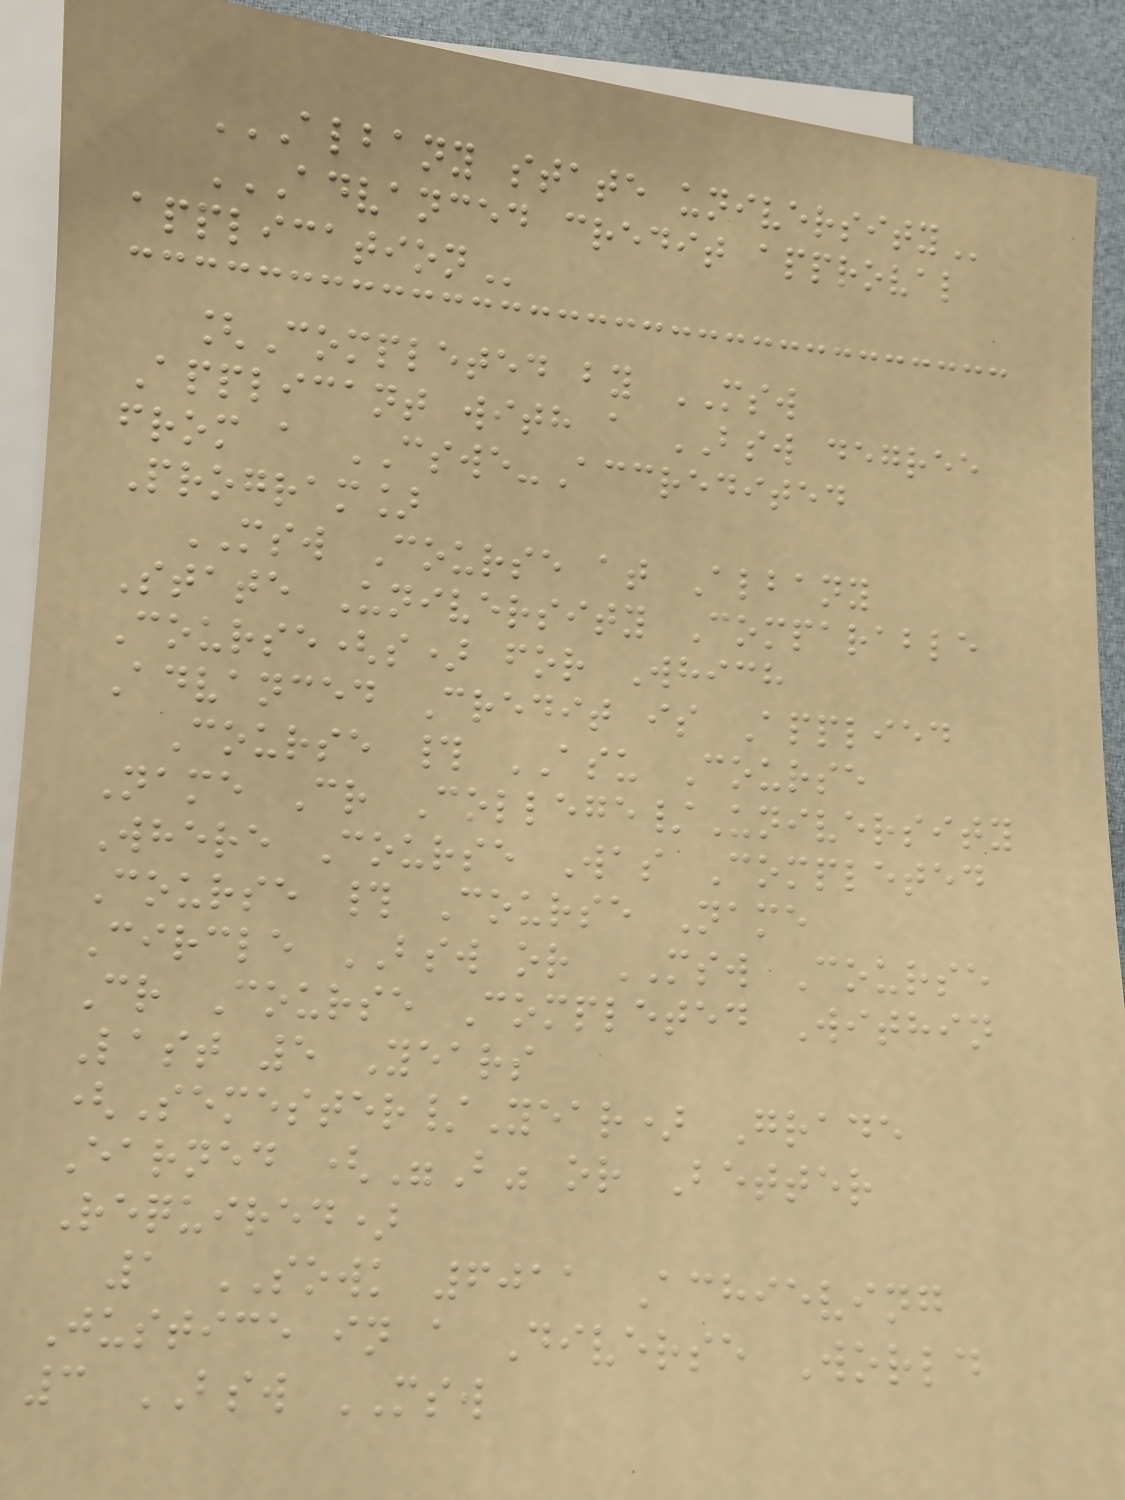ALBANY STATE UNIVERSITY
ADVANCED CREDIT APPROVAL
APPLICATION
[Completed by MSW
Applicant with a BSW degree
from a CSWE-Accredited
Program]
MSW Course at Albany
State University Comparable
Course(s) for Which
Advanced Credit is Applied
Course # ASU Course
Name Cr College/University
Where Course Was Completed
Course # Course Name
Circle BSW or MSW Course
Cr Course Completed Within
Last 5 Years
(Semester/Year) Grade
Earned ("B" or Better
Required)
1 SOWK 6011 Achieving
Justice in a Diverse World
3 BSW MSW
